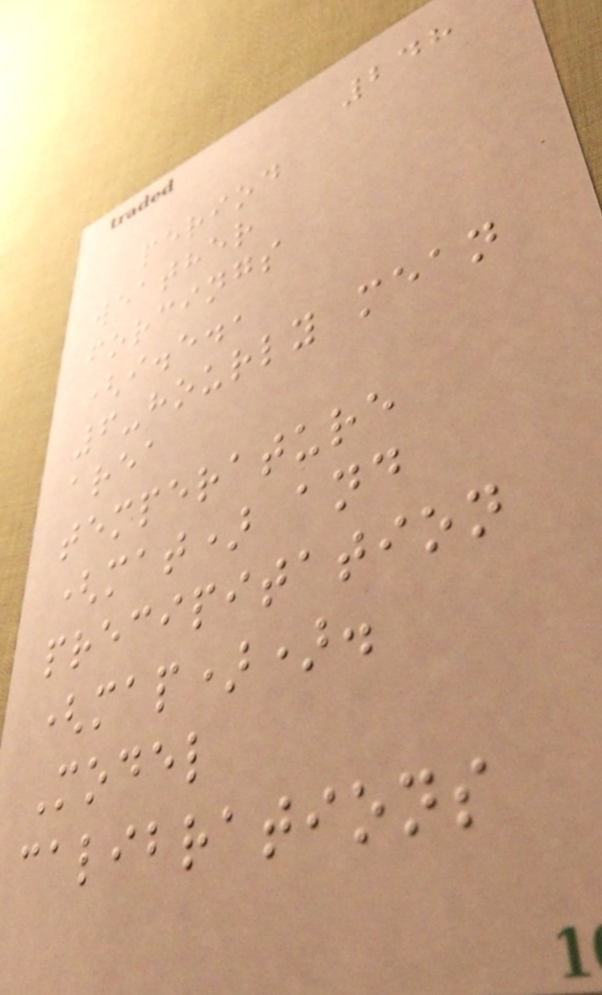248
period
weather
forcings
(i.e.,
6-hourly mean
area
temperature
(mat) and
precipitation
(map)).
Model
calibrations
